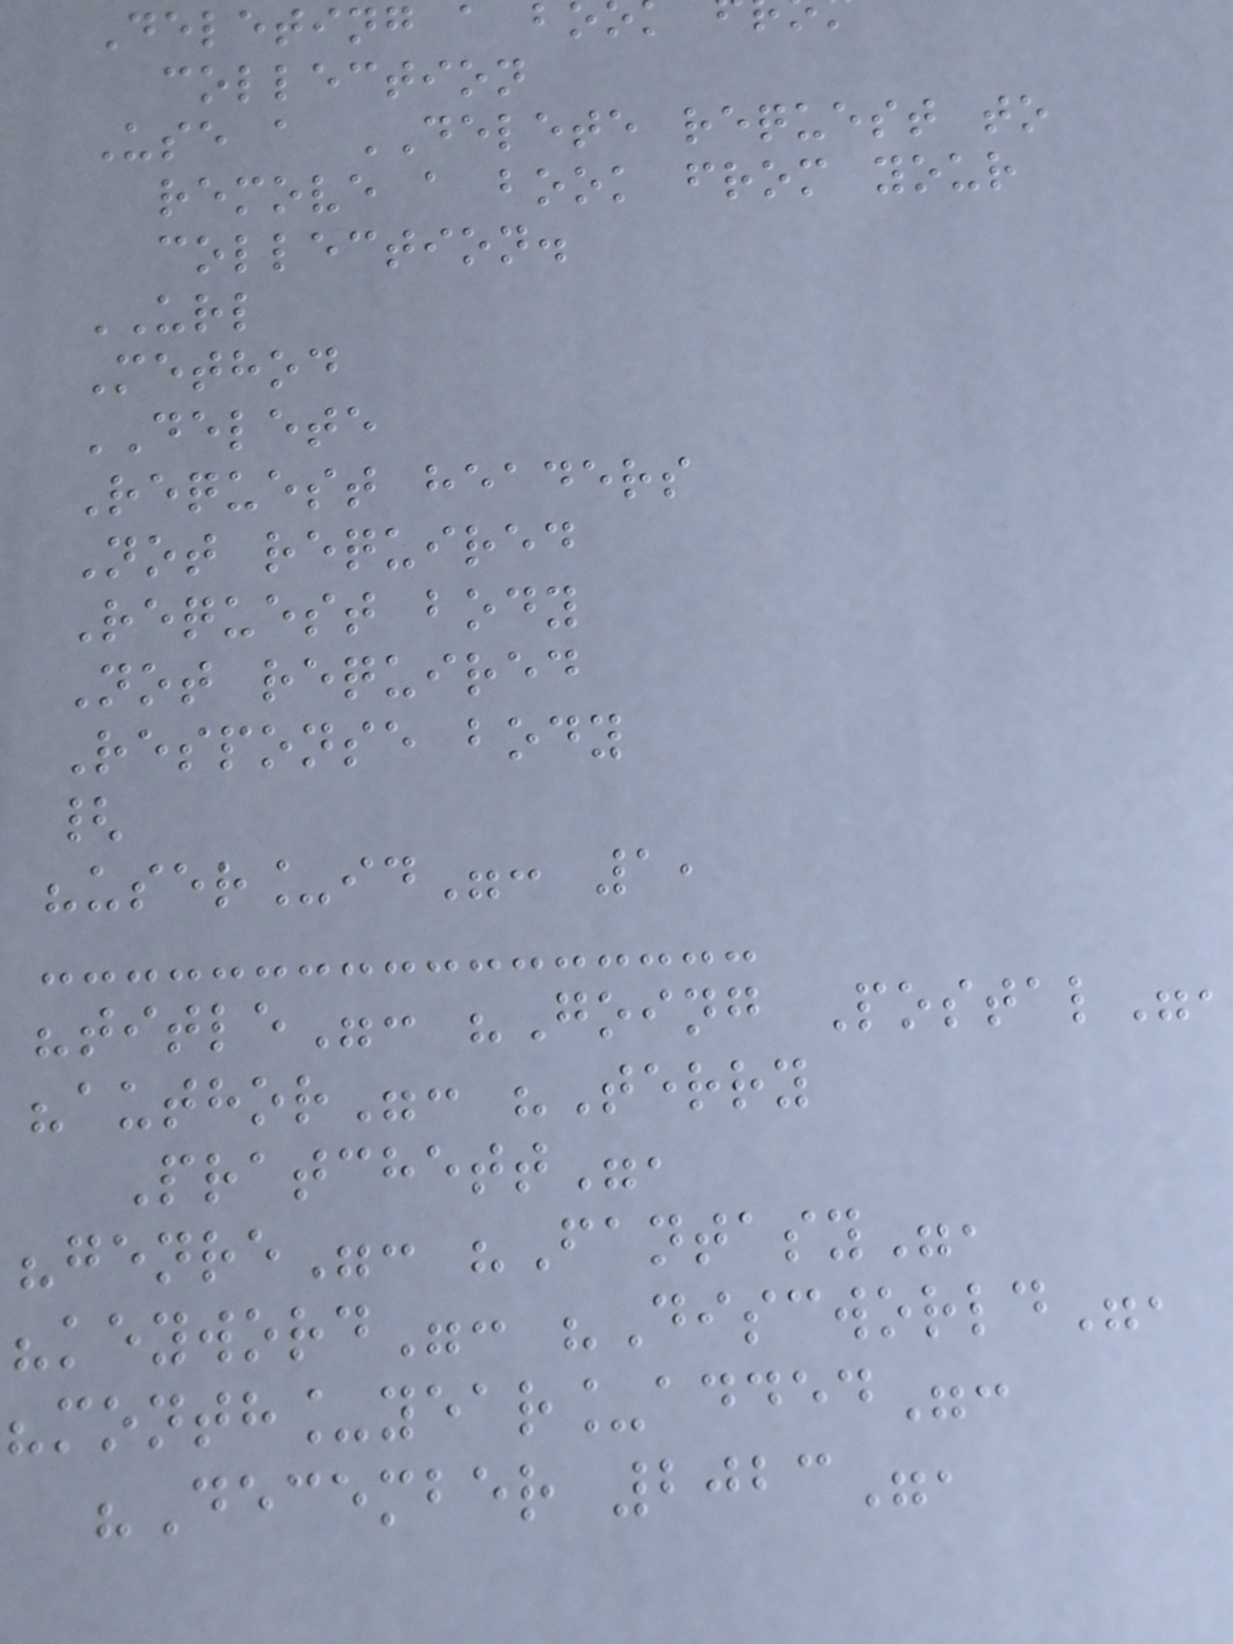Deleting a b
collection
Use a DELETE request to
remove a book from your
collection.
URL
Method
DELETE
Request headers
Not required
Request body
Not required
Response body
{
"user_id": 1,
"title": "Going Postal",
"author": "Terry
Pratchett",
"genre": "Fantasy",
"keyword": "Discworld",
"month_year_added":
"December 2023",
